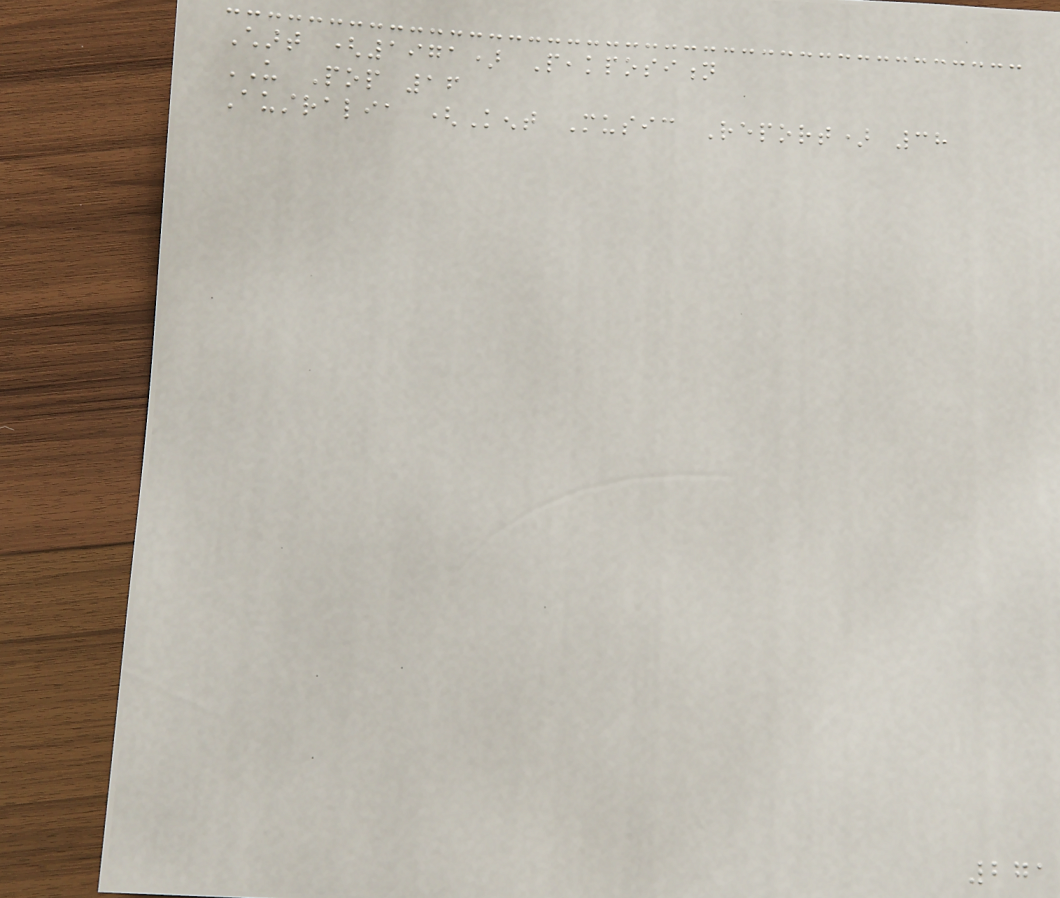Chart (1971) Peakposition
US Pop 16
Australia (Kent Music Report) 38
271
